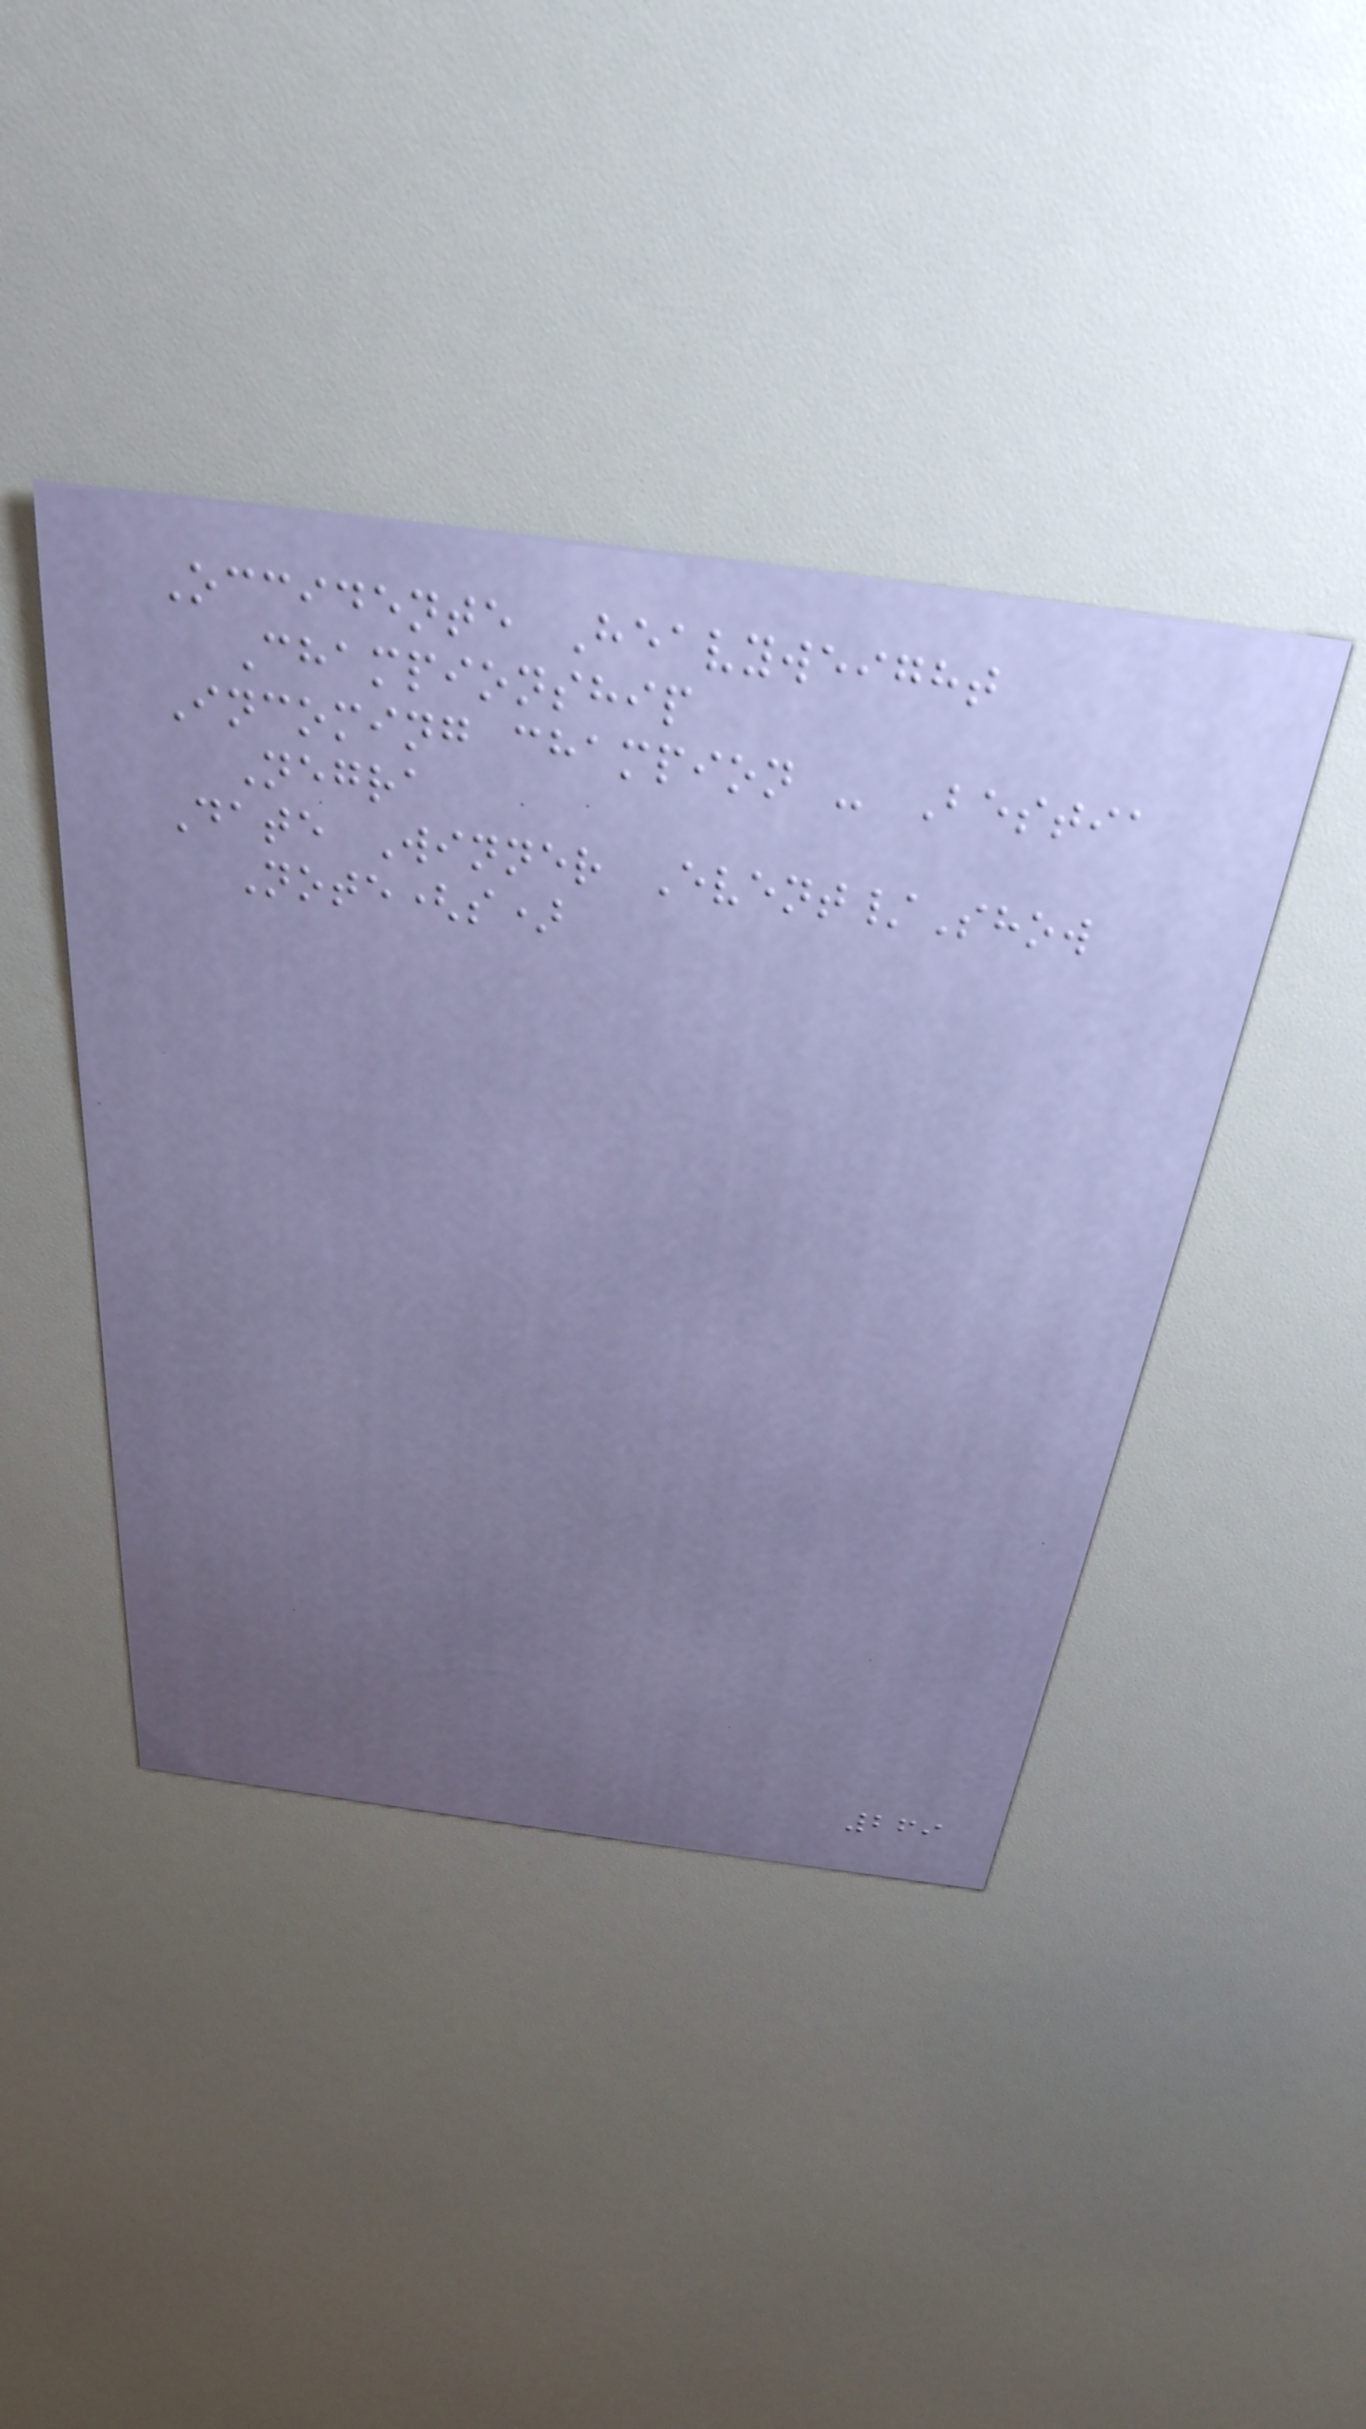Occidente Heavyweight
Championship
Incoming champion - Bestia
Negra
Date Winner Event/Show
Note(s)
269
